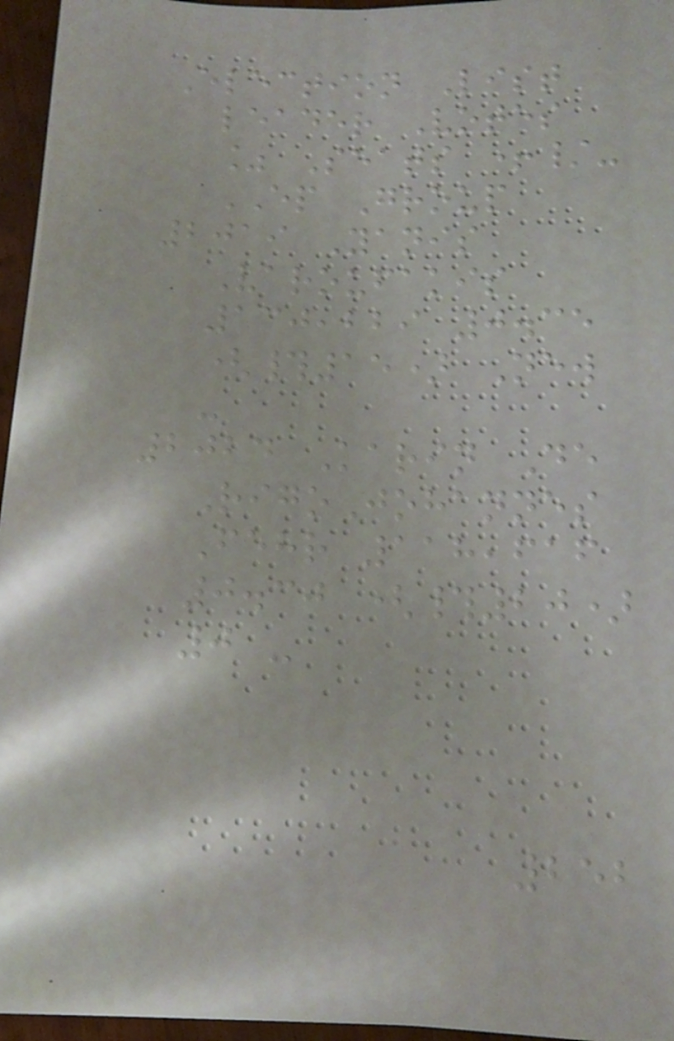Election List
leader Votes
% Seats +/-
EP Group
2019 Yanis
Varoufakis
130,229 0.35
(#15) New
-
2024 Karin De
RigoJohannes
Fehr 118,616
0.30 (#20)
0 -
252
